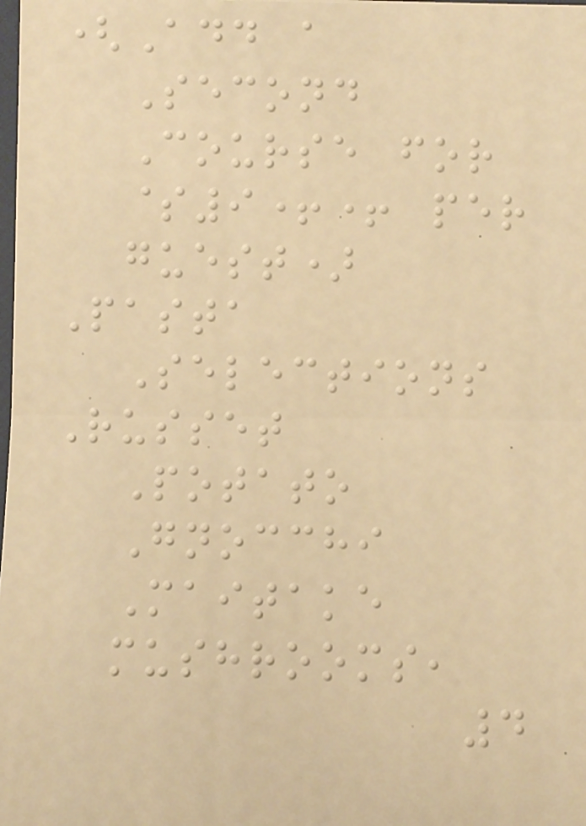(Add a
Second
Course for
$9++ per
guest)
Pasta
Selections
Russet
Potato
Gnocchi
Maitake
mushrooms,
4
